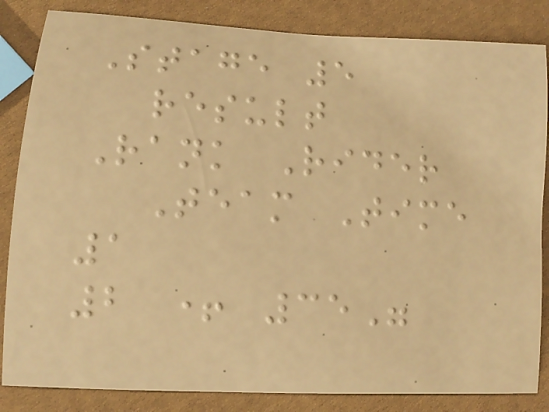Stage 5
result
Rank Rider
Team Time
1
2 + 35"
